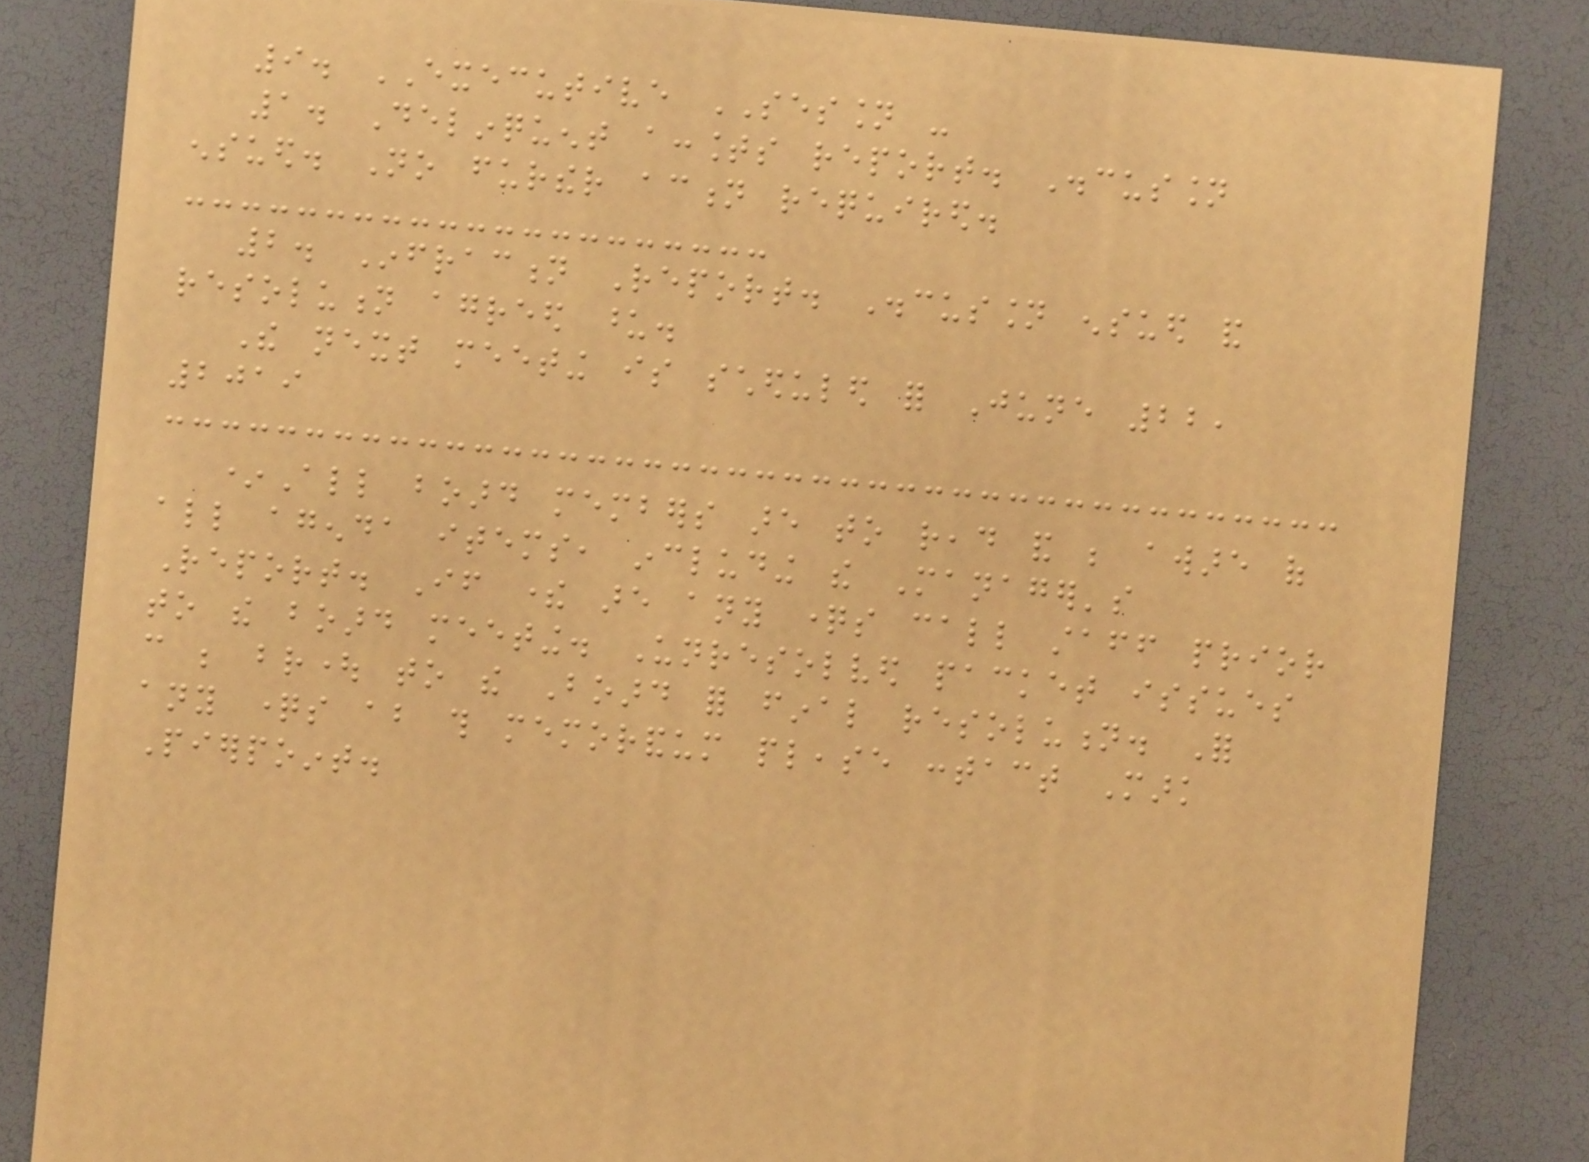9. EXECUTIVE SESSION -
1. Delinquent accounts report. Discussion
ensued. No further action required.
2. Infraction Report. Discussion ensued and
resolution agreed upon.
The next meeting is scheduled for June 22,
2019
*All board members are to read and be aware of
all agenda items, including the Manager's
Report. If there are any questions call staff prior
to the board meeting. Unresolved packet issues
can be brought to the Board for final resolution. For
any questions about this memorandum please contact Mark
Pierpoint.
